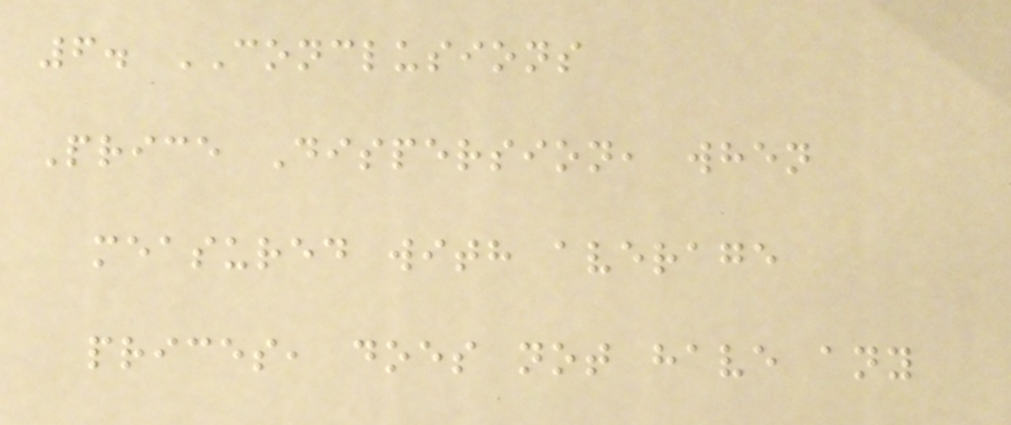6. CONCLUSIONS
Price Dispersion, when
measured with average
prices, does not have any
